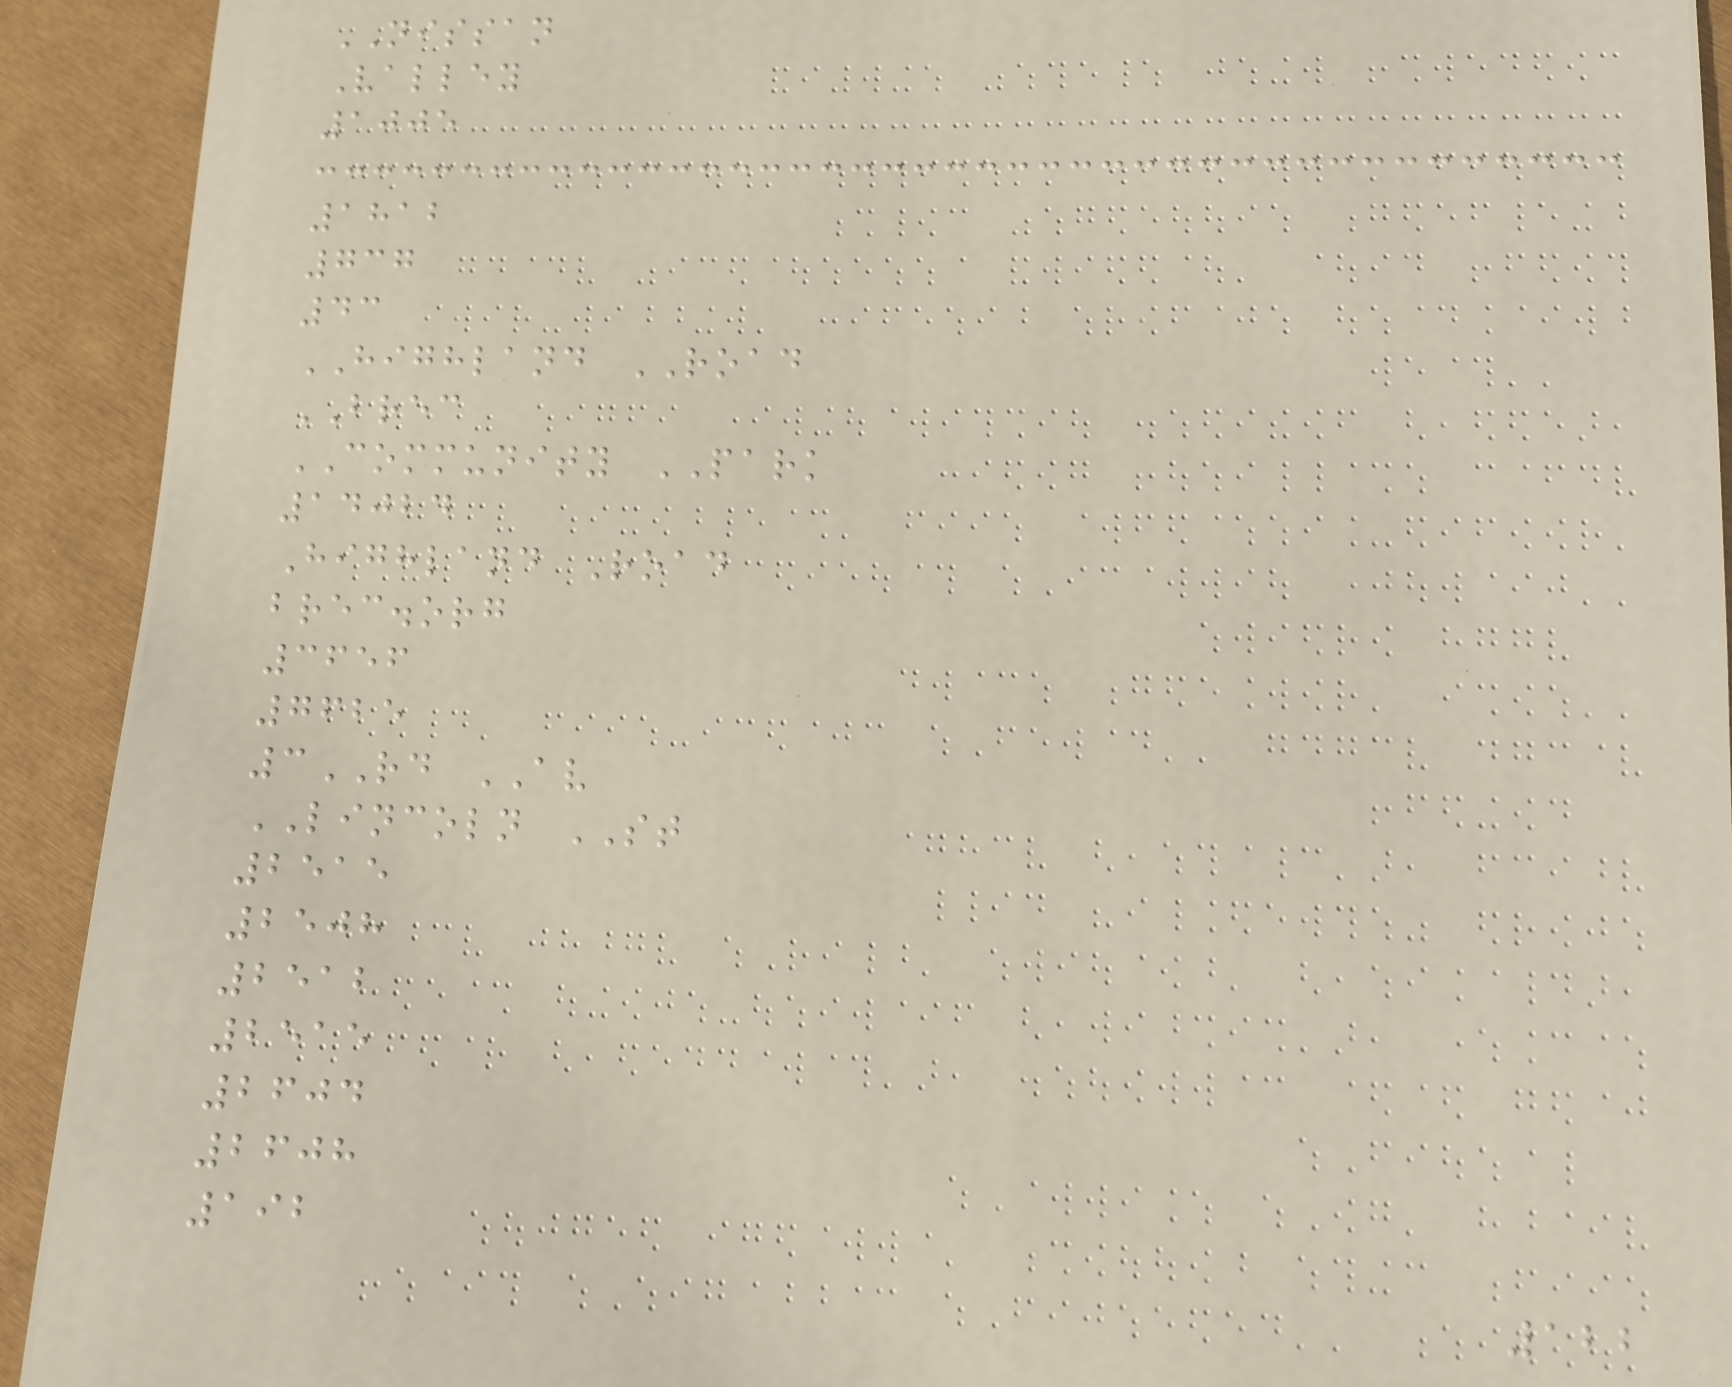NISSAN
Valley
1005
1812
737
43
HIGHLAND ROAD
BREC
COMMUNITY PARK
14024
Highland Road
brec.org
3656
7625
3RD AV
LINCOLN ST
2515
2508
2512
2515
2604
2608
192
122
